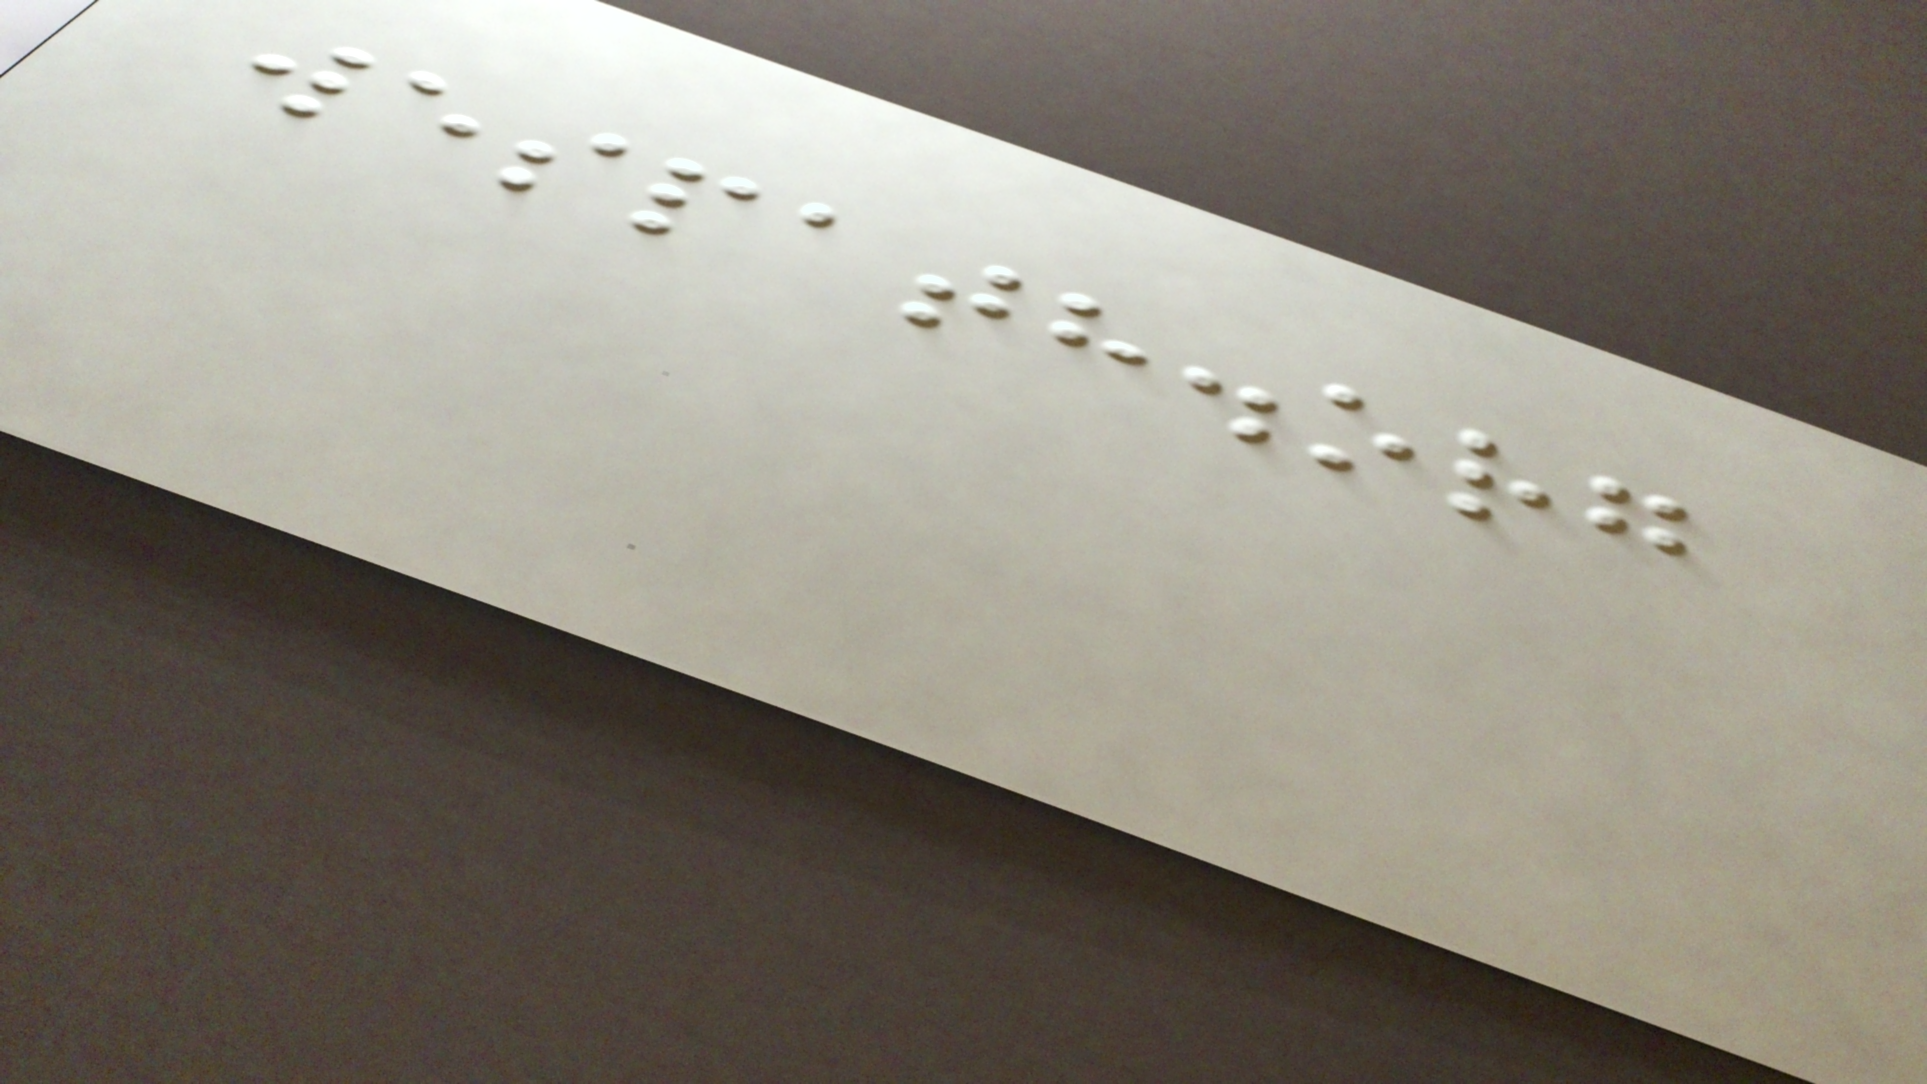wespath.org
